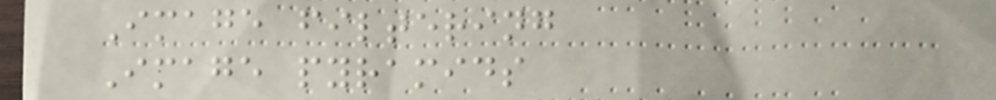Image filtering
Image pyramids
